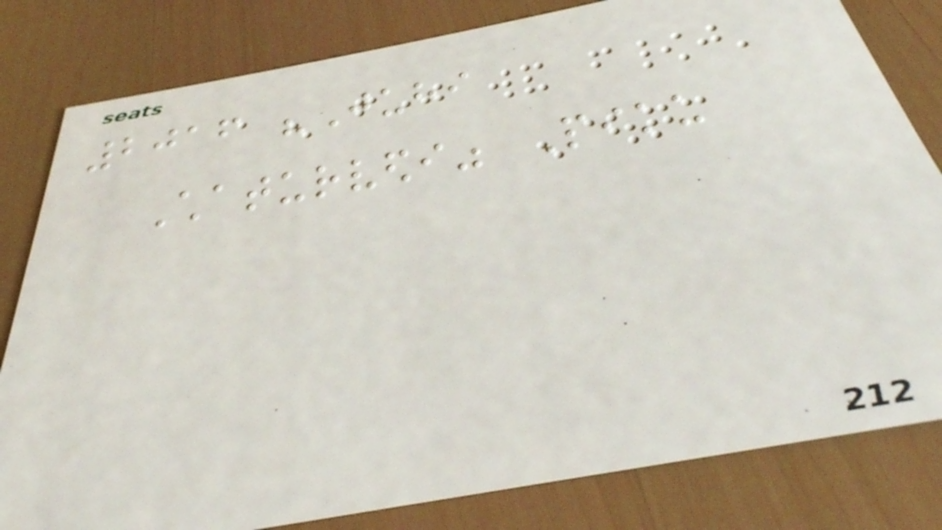2016 "Juhi
Chaturvedi" Piku
